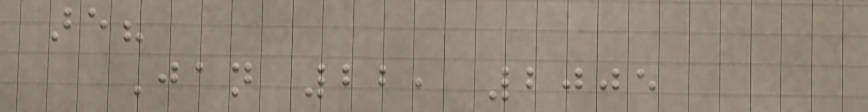are?
Jan 22, 2005
